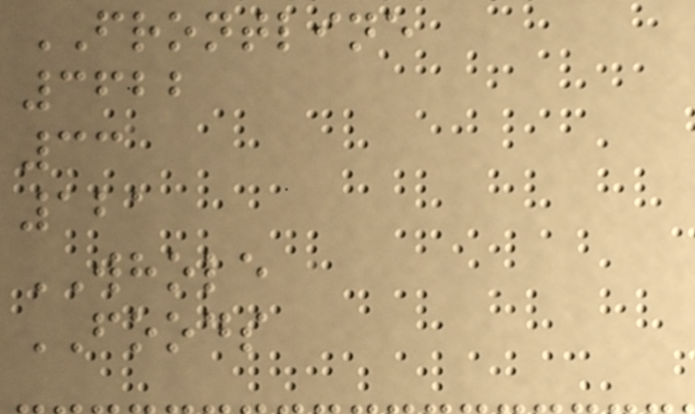FRONTLINE
3622
33
121
WHOLE
FOODS
